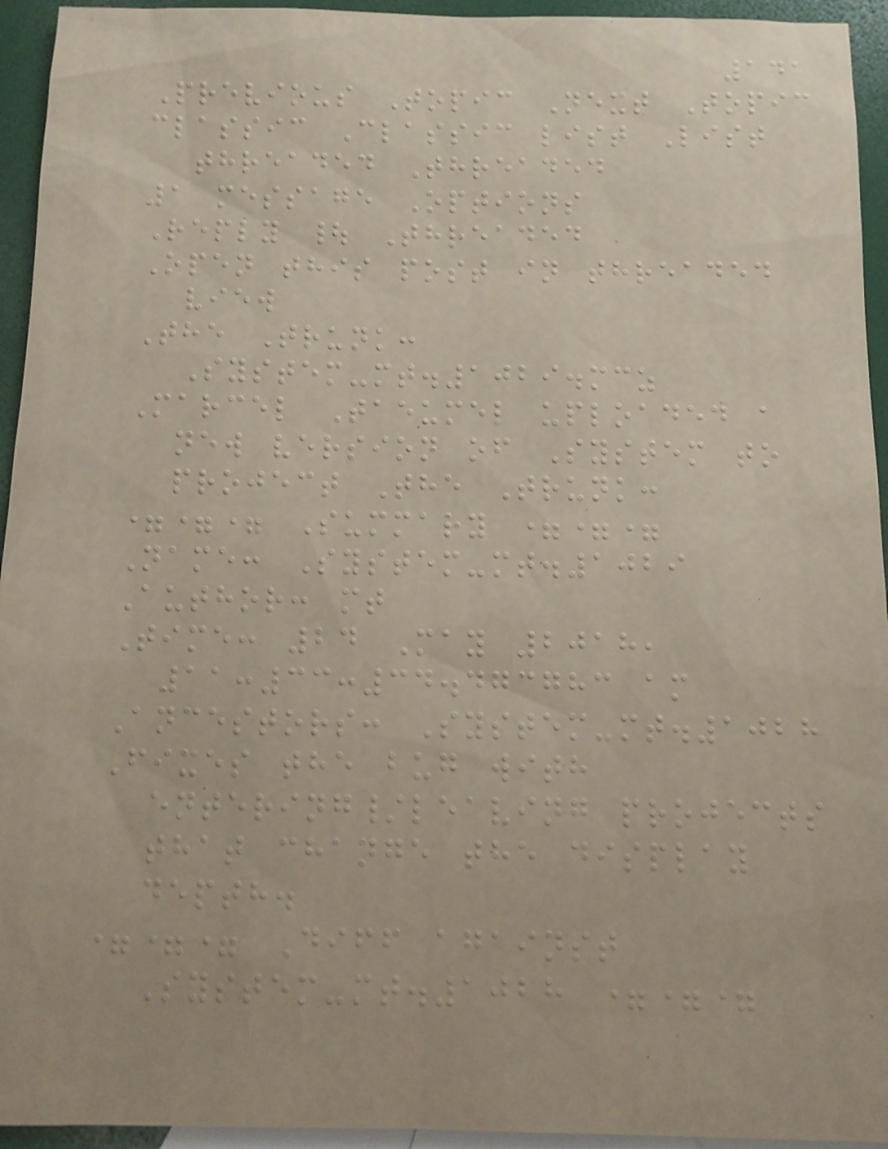141
Previous Topic Next Topic
classic Classic list List
threaded Threaded
1 message Options
Reply | Threaded
Open this post in threaded
view
The Trunk:
System-mt.1029.mcz
Marcel Taeumel uploaded a
new version of System to
project The Trunk:
=== Summary ===
Name: System-mt.1029
Author: mt
Time: 24 May 2018,
11:33:34.473783 am
Ancestors: System-mt.1028
Fixes the bug with
entering/leaving projects
that change the display
depth.
=== Diff against
System-mt.1028 ===
